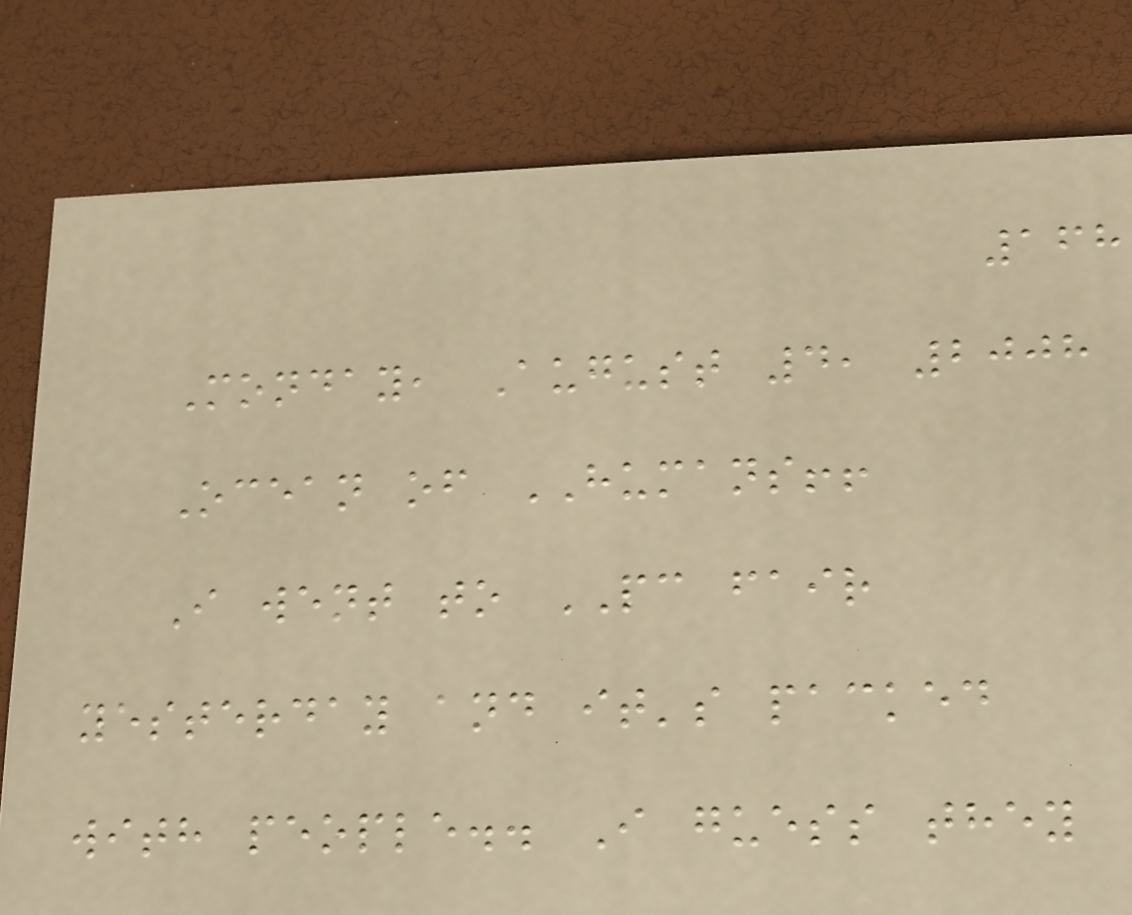168
Monday, August 4, 2008
Ocean of HUMANS!!
I went to PC fair
yesterday and it's packed
with people.. I guess they
